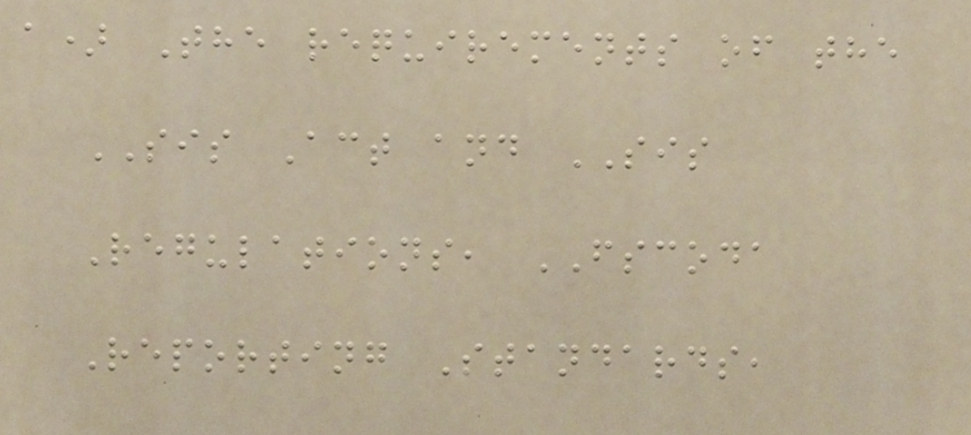a) The requirements of the
SIS Act and SIS
Regulations, FSCODA
Reporting Standards,
